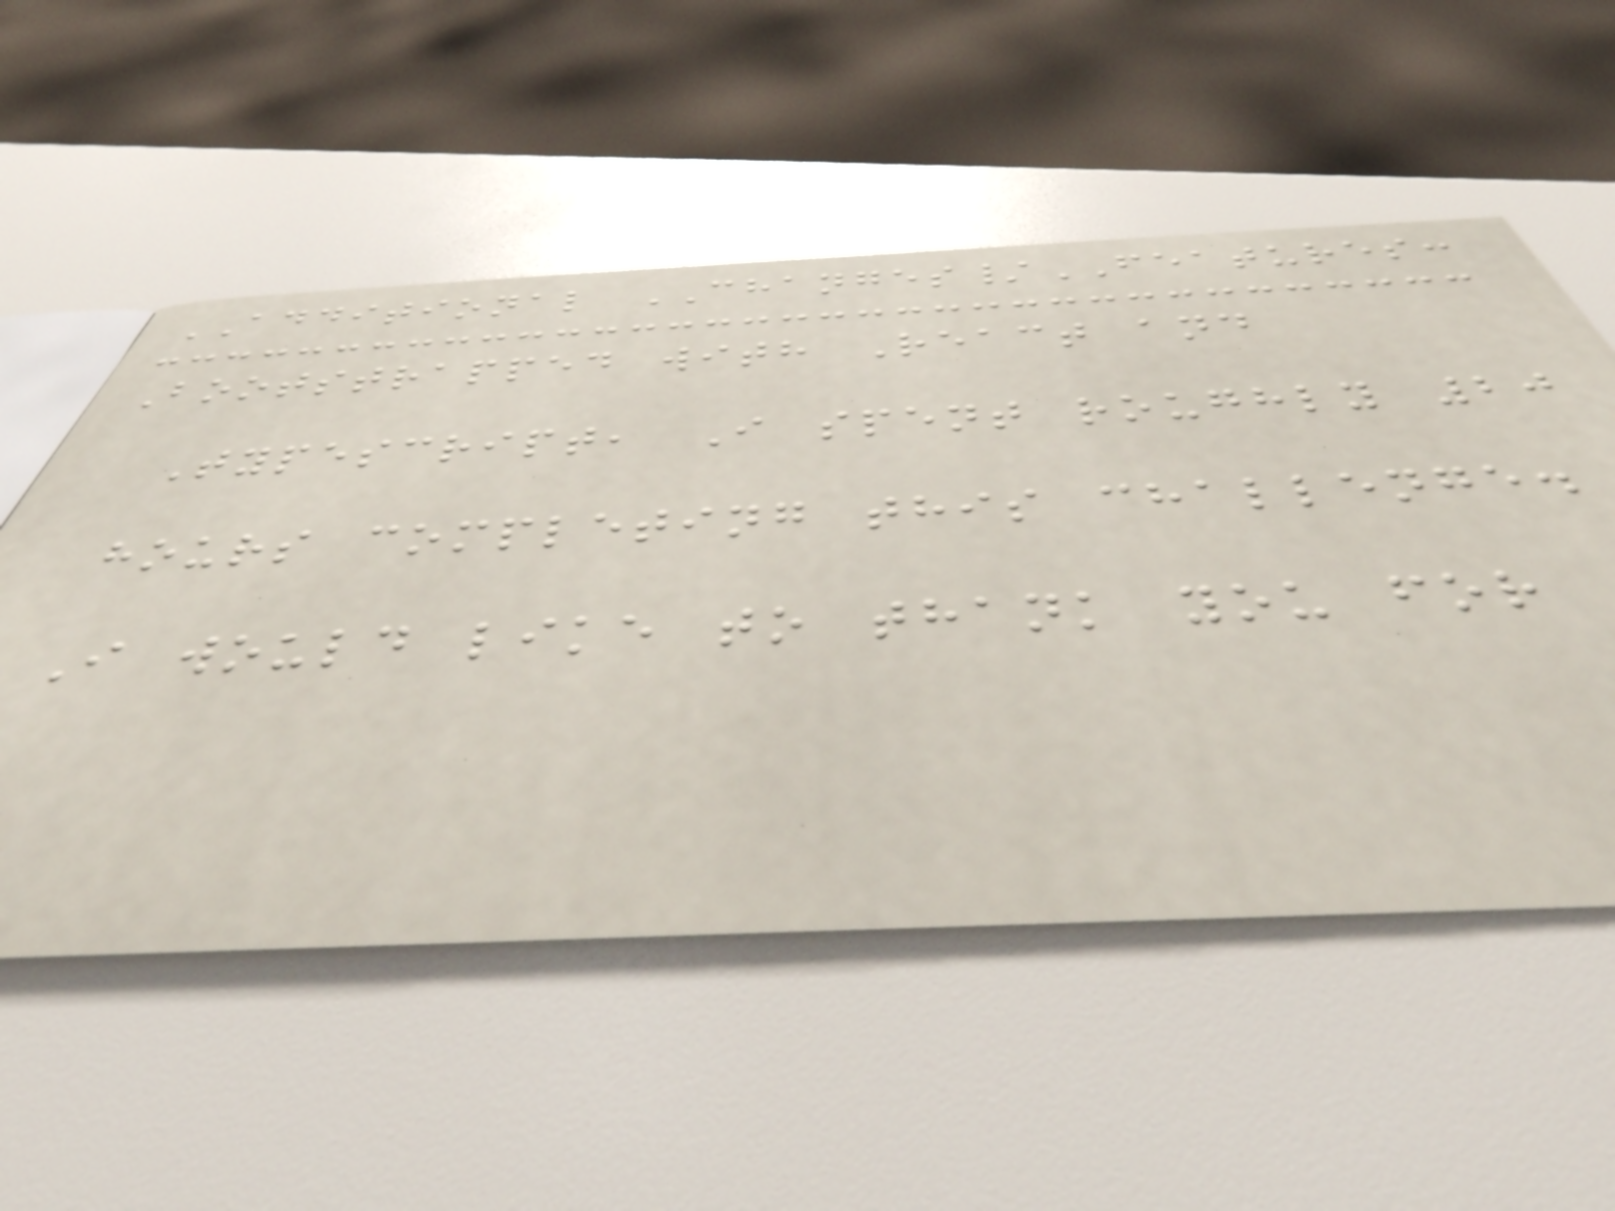ADDITIONAL CHANGES/FEATURES:
Bootstrapped with React and
Typescript, I spent roughly 20
hours completing this challenge.
I would like to thank you for
